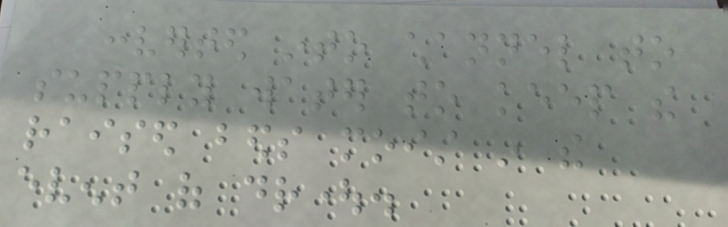converted into channel to
supply water to keep the
raised beds moist in the
event of drought.
